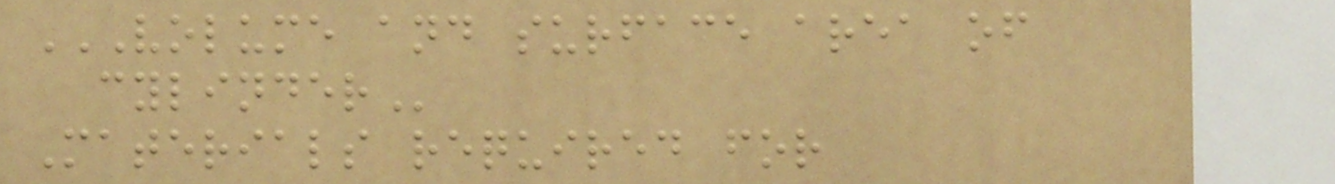VOLUME AND SURFACE AREA OF
CYLINDER
Materials required for
